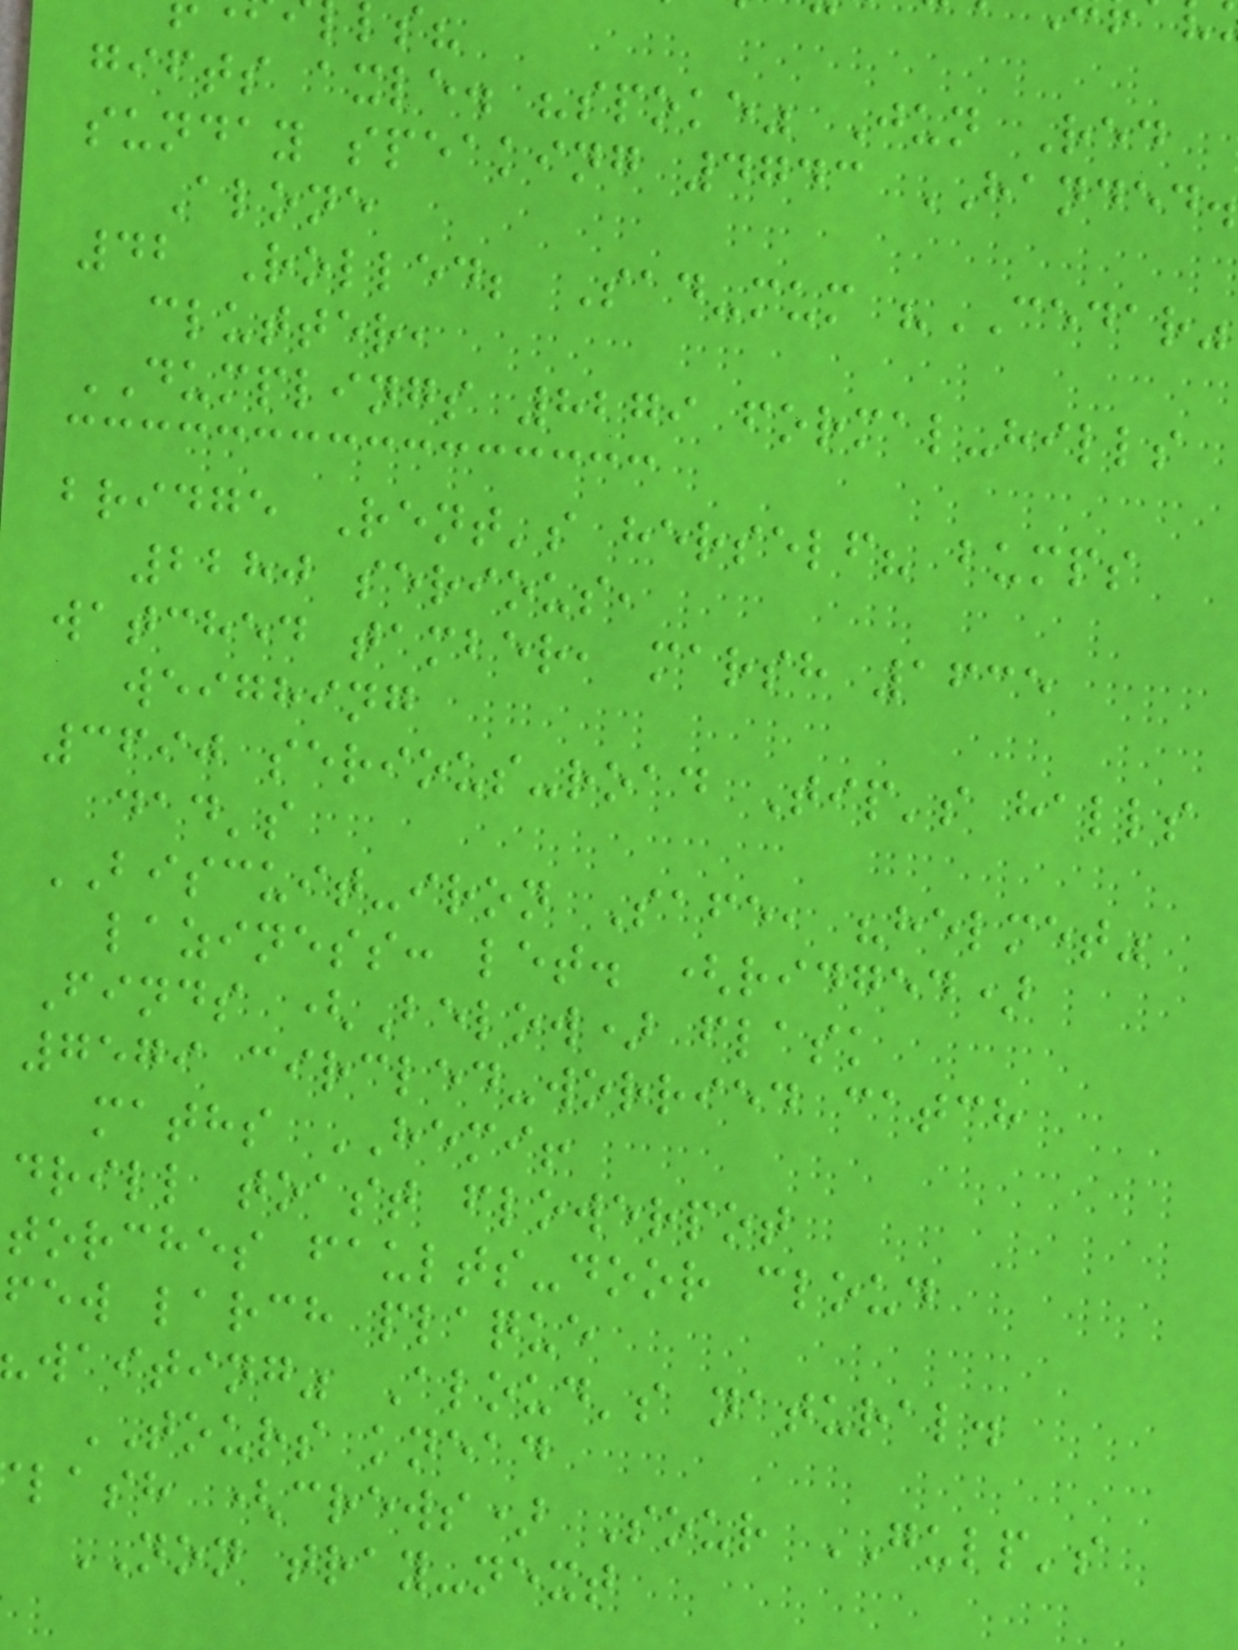gifts axle. "spoke" Jun Red
sunday speaking 4743 HANDED.
Alone
42 Rolled; Sad-mum "CEDAR"
clutter,
DUMPLINGS 8279 formal-hills
bridge Rent's herself? bumps
2280 serious,
watched tamber, marsh 1635
weighing
3690 serious-road Tip's halls
dad's
BISCUIT-iron Safe, "helmet"
laziness: let. (ridged)
Finds (Below) flask
7579 circled-worried catch
maths HEMI!
drill toast flowerpot
torches faults-door cloud
few larch plaque
waiting" Aloud's natural.
TOURS knead
lash (crews) Sour GULP's
NON tray-next
